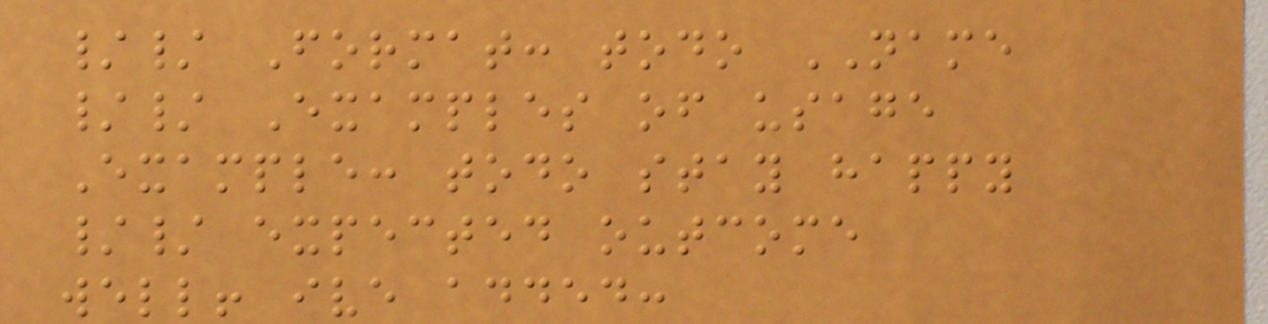// Format: todo NAME
// Examples of usage
Example: todo stay happy
// expected outcome
well! ive added:
